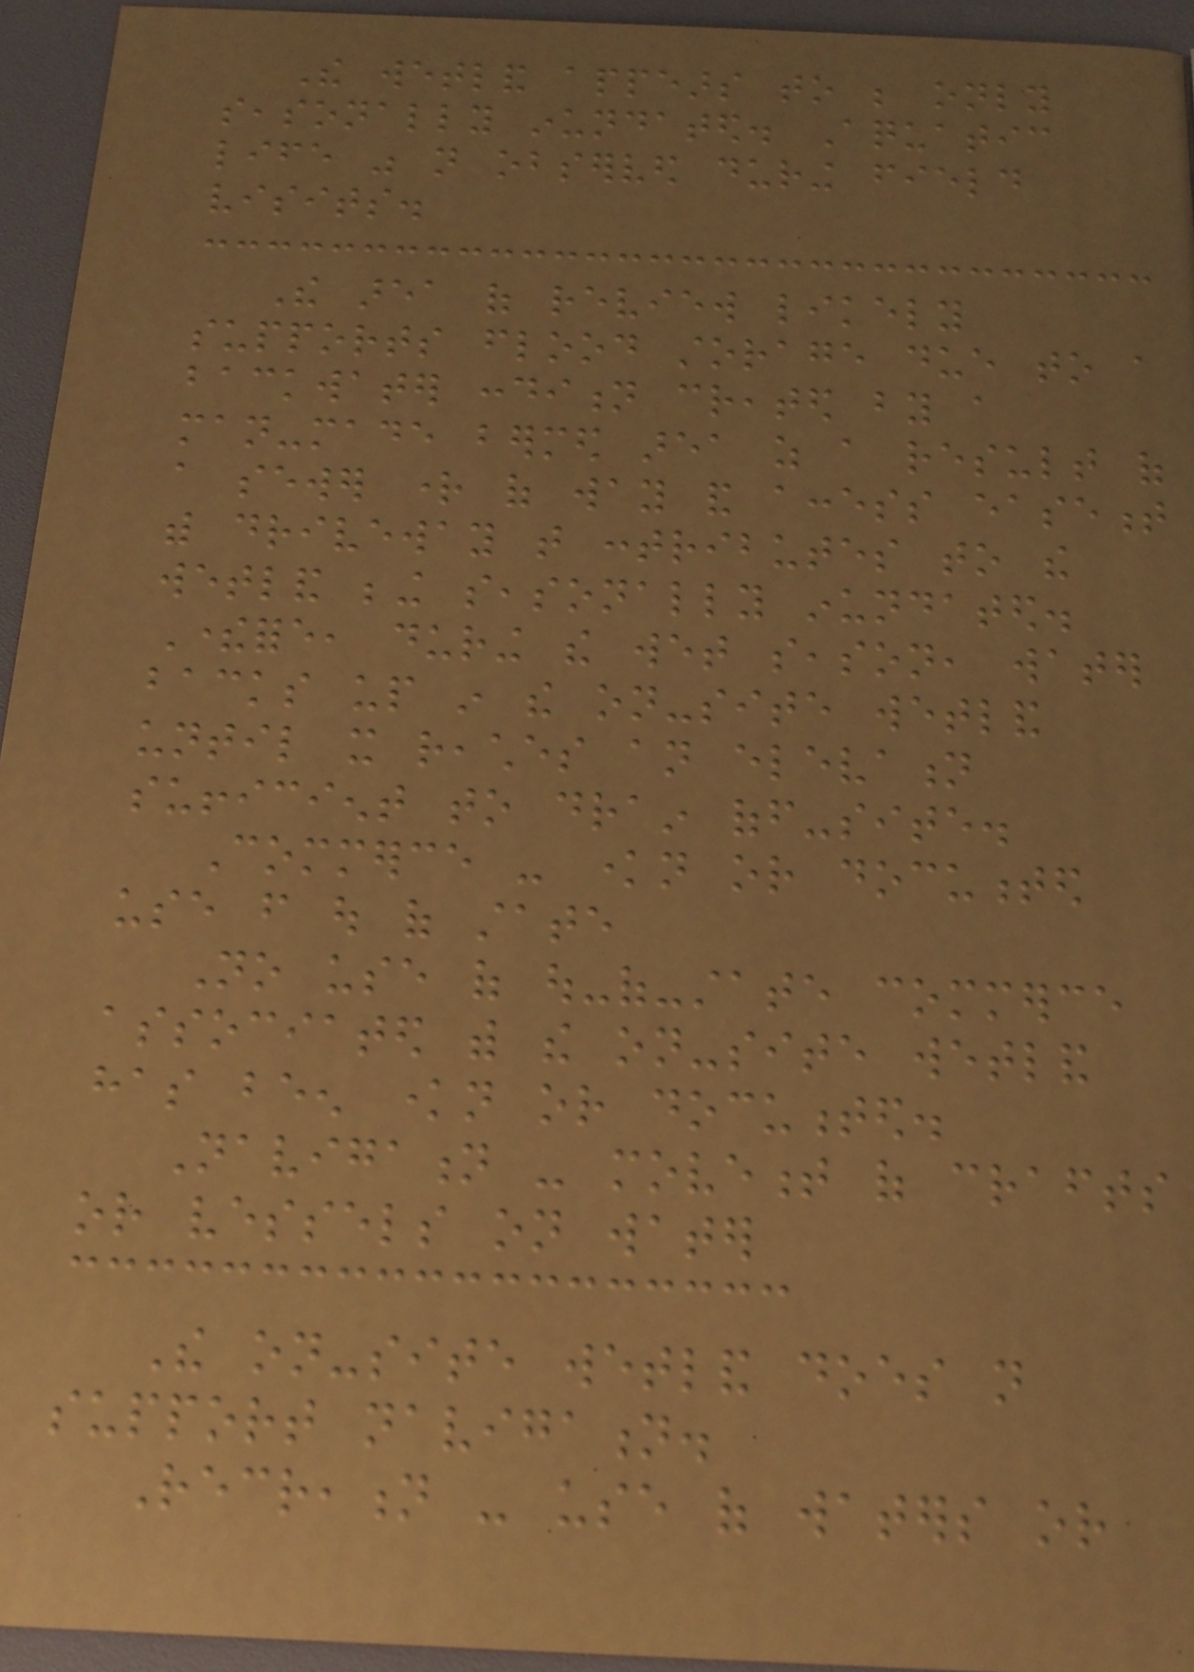The wetland appears to be only
seasonally inundated. Aquatic
life was not observed during field
visits.
The area of review likely
supports flood storage due to a
backwater condition created by a
man-made bermed area as a result of
a sewer right of way and access easement
with driveway that contributes to the
wetland being seasonally inundated.
Therefore, during the wet season, water
backs up in the on-site wetland
until it reaches an elevation
sufficient to drain off-site.
Commerce - known or documented
use from out of state
No use of out-of-state commerce
associated with the on-site wetland
has been known or documented.
Navigation - movement of crafts
or vessels on water
The on-site wetland does not
support navigation.
Recreation - use of waters or
